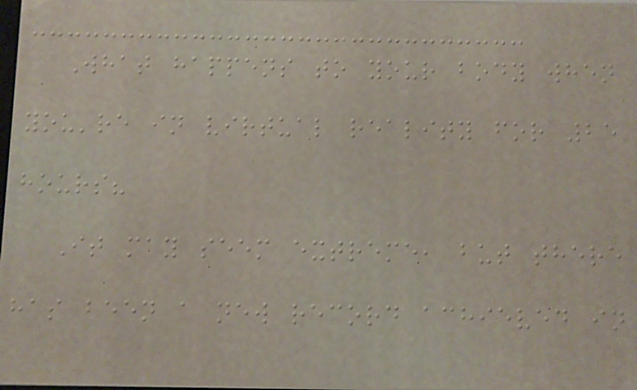What happens to your body when
you're in virtual reality for 25
hours?
It may seem extreme, but there
has been a new record achieved in
